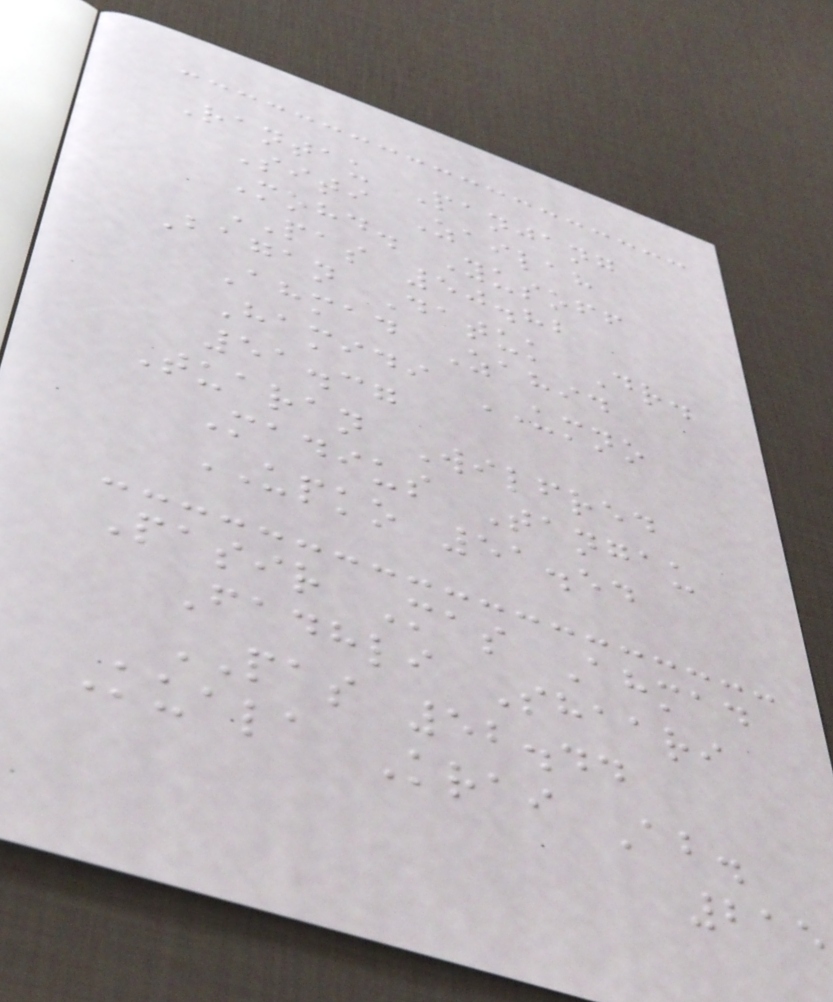Rantau Panjang
Siti Zailah
Mohd. Yusoff
PAS 50.82
Bagan Datuk Dr.
Ahmad Zahid
Hamidi UMNO
51.37
Tuaran Wilfred
Madius Tangau
UPKO 51.54
Pasir Mas Ahmad
Fadhli Shaari
PAS 52.44
Kuala Krai Ab.
215
